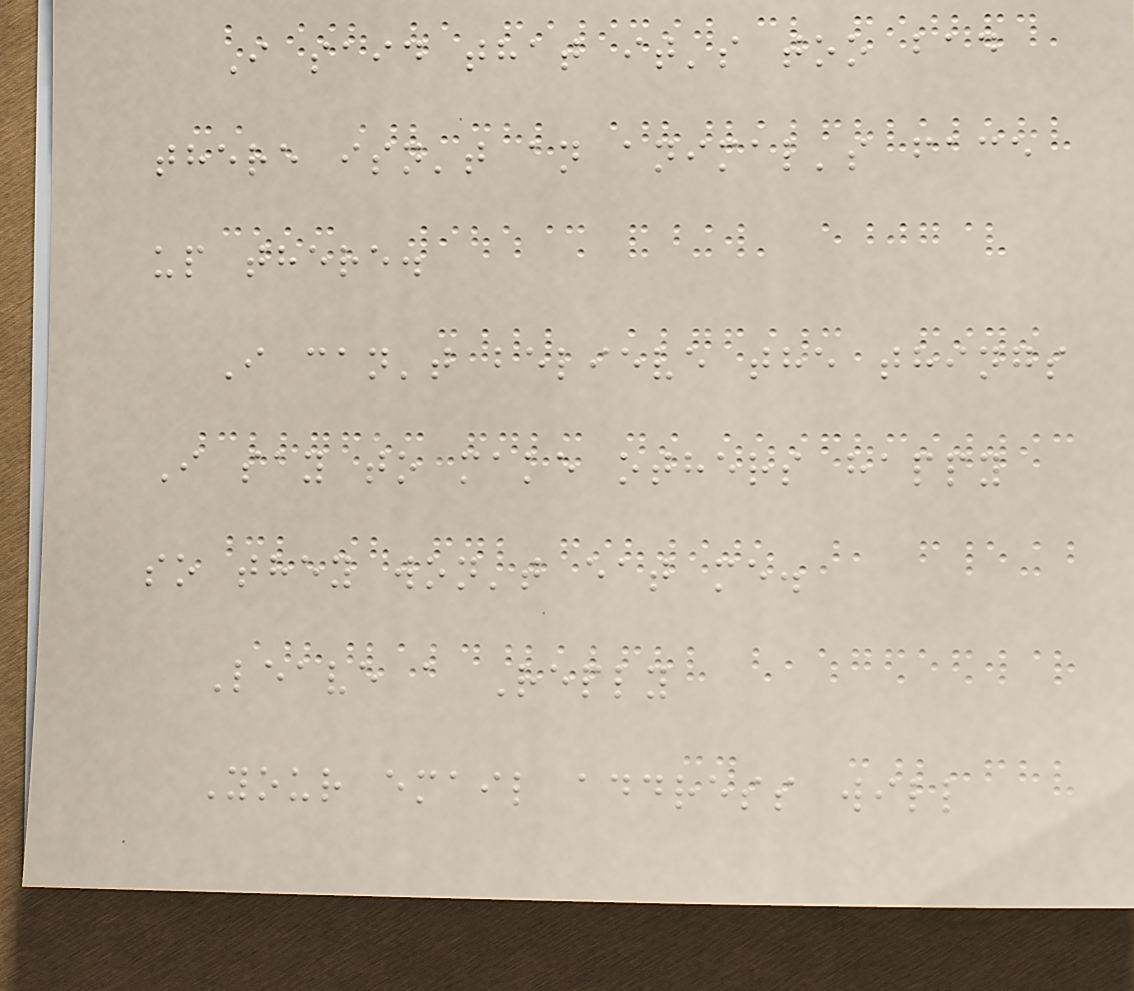I said that it's too bad
there isn't an animal's face
up there.
I can't believe the things
I say to make others happy
so they won't eat me.
Leave a Reply
Your email address will
